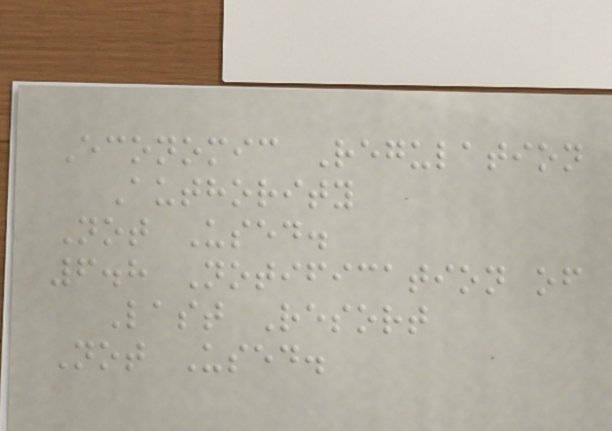Economic Regulation
Authority
Not Used.
6.8 Notification of
Last Resort
Not Used.
